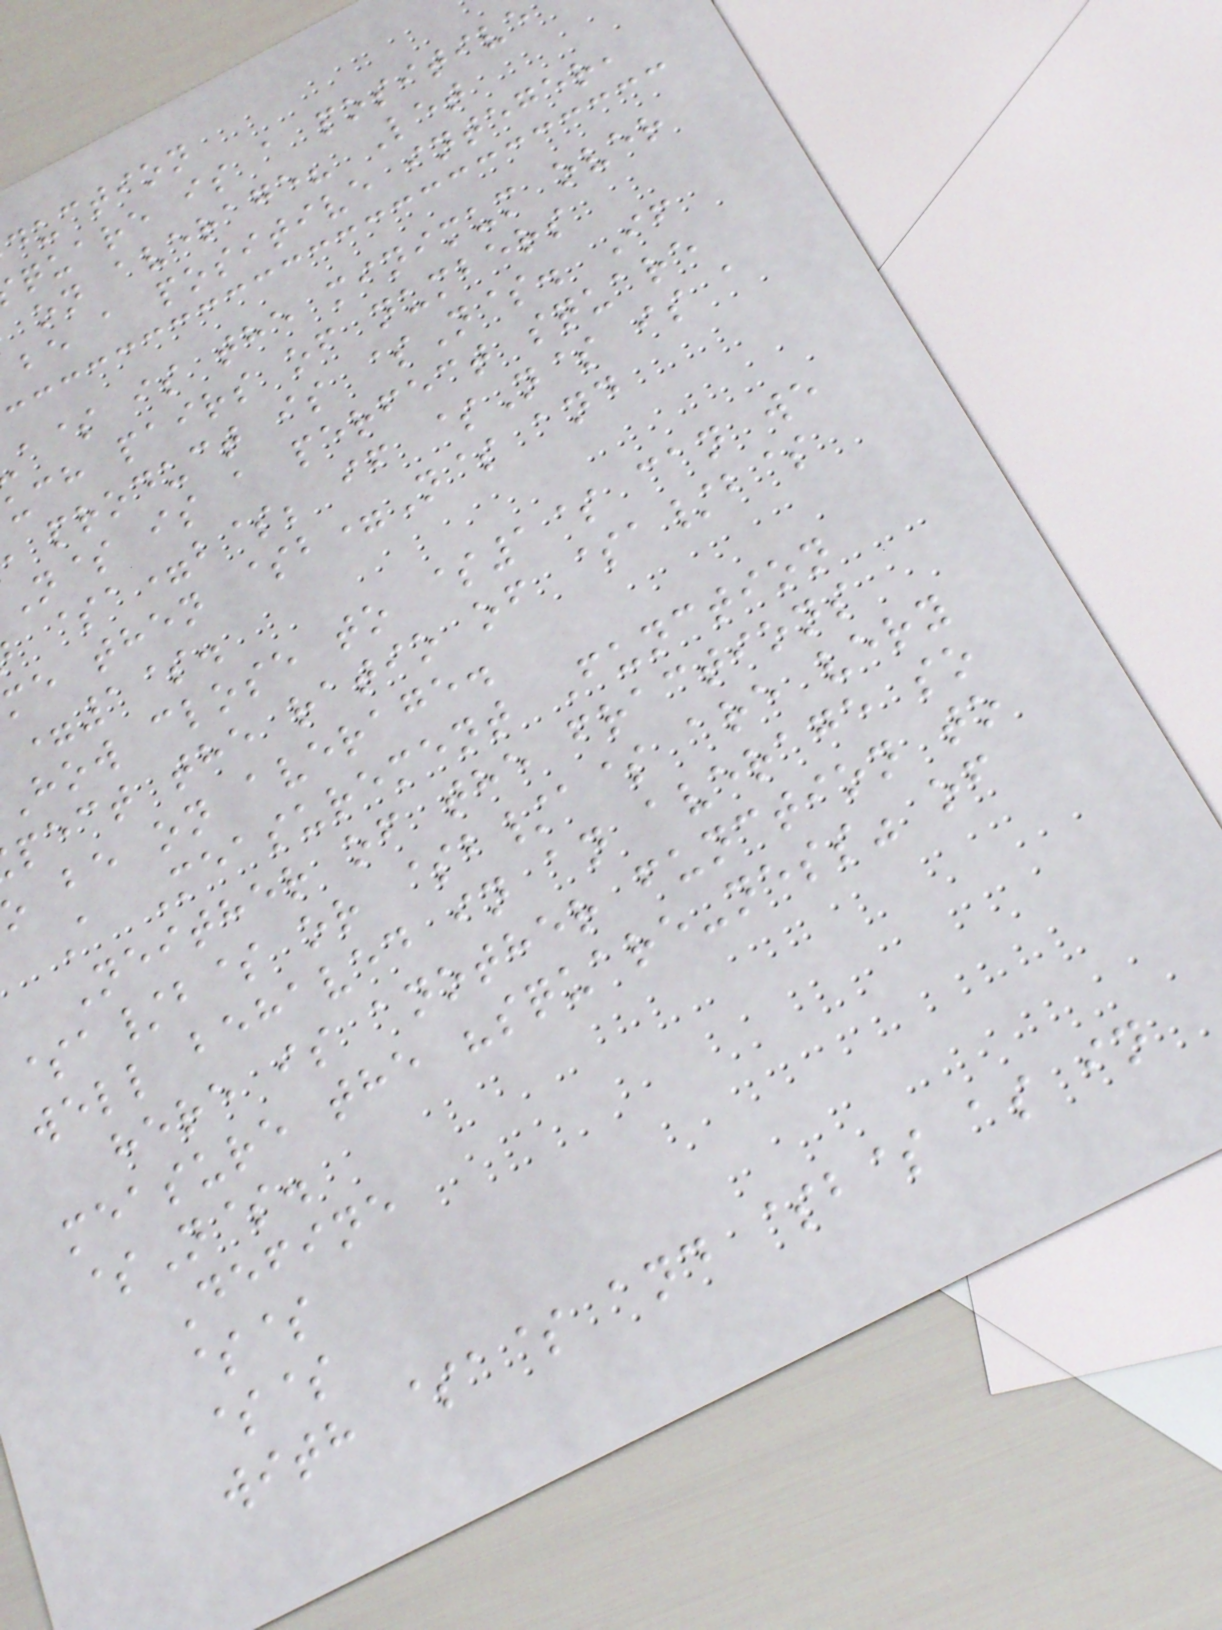duction
quare is a positive
on average? Let
be a positive integer,
a$ is the minimum over
uch pairs of numbers
product is $N$. If
N$ is a perfect square
$a=b$; if $N$ is a
me then $b=N$ and
=1$.
How close to $1$ can we
pect the ratio of $a/b$
be on average.
A Measurement Function
Neither of the fractions
$a/b$ or $b/a$ are very
well behaved in an average so
here is another function to
measure the "square-ness" of
$N$.
Define
$$
$$
with $a$ and $b$ as in
